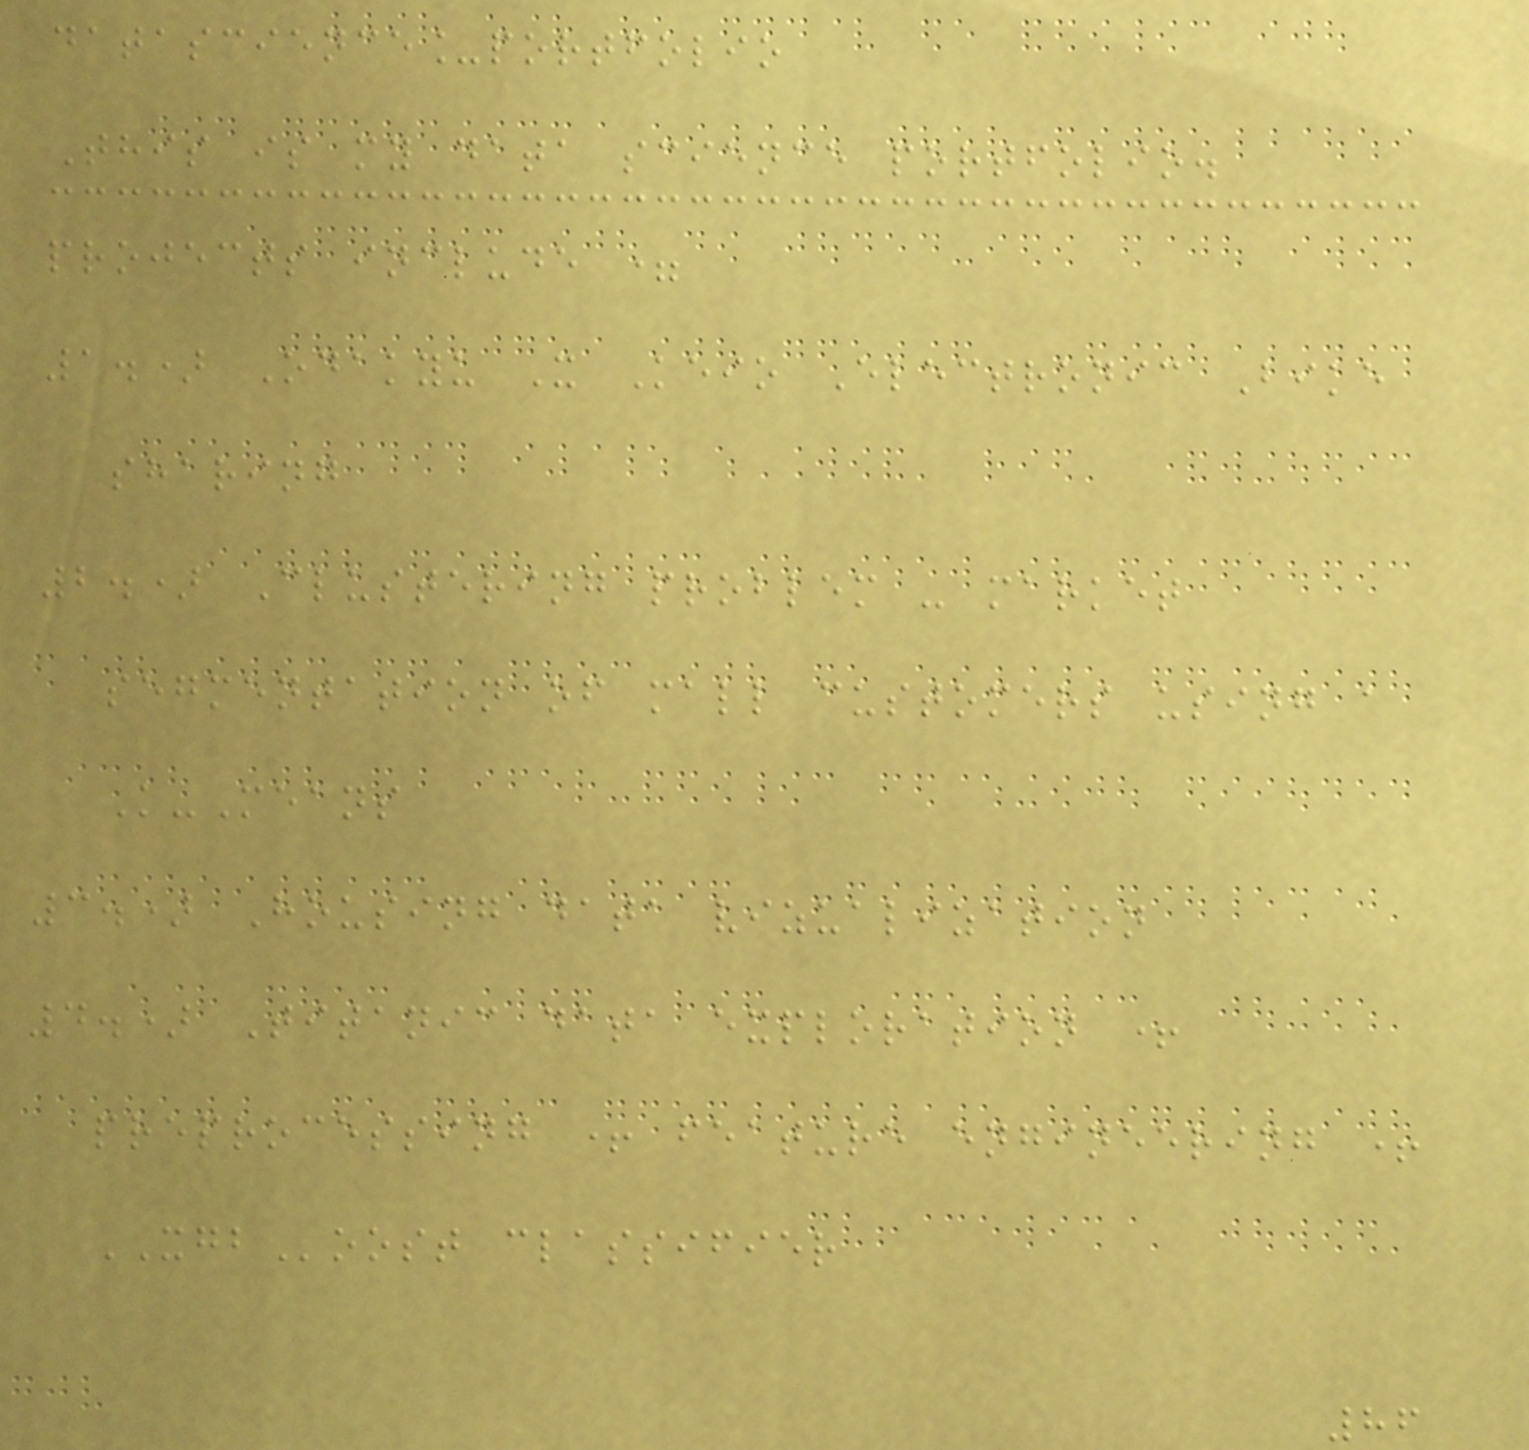datascience_portfolio
This is my data science portfolio.
projects include =
1.) Odakyu X Keio Electronic Bike
sharing
2.) Clustering problem - market
segmentation of mall customers using a
K-Means
3.) Housing data vizualization
4.) Titanic data exploration +
preprocessing + feature engineering +
XGBoost classifier
86
